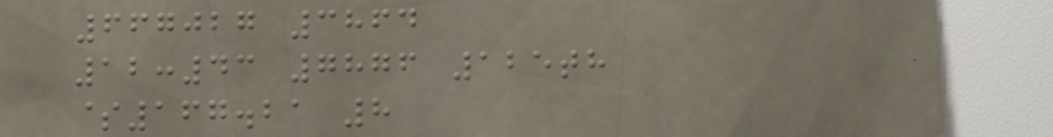667027 3864
12:43 7876 125th
$167.21 8
